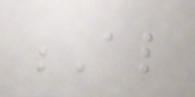Al
